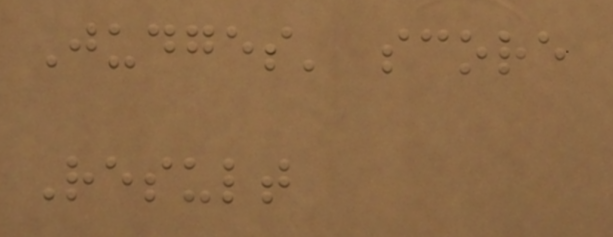Judges' score
Result
